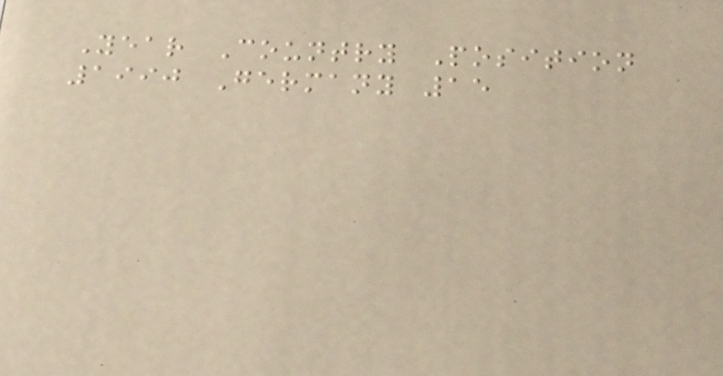Year Country Position
1990 Germany 15
